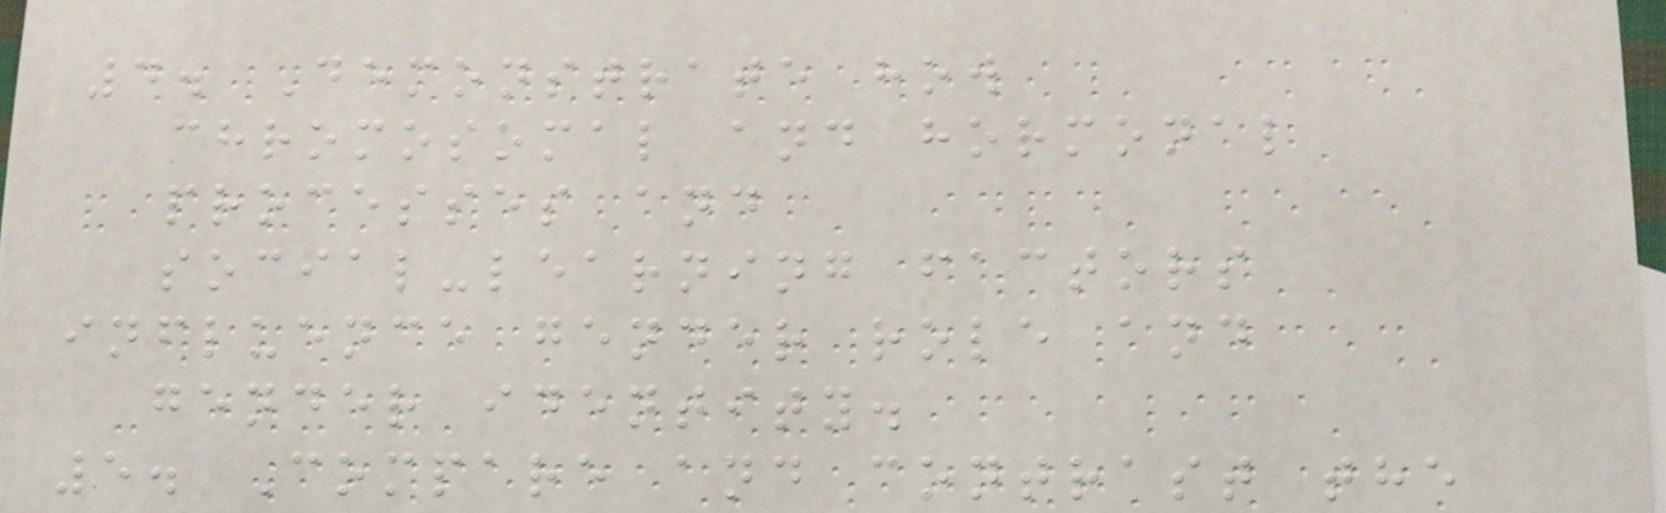4. Demonstrate how
chromosomal and hormonal
processes and
social-learning factors
influence gender role and
gender identity.
5. Compare and contrast the
